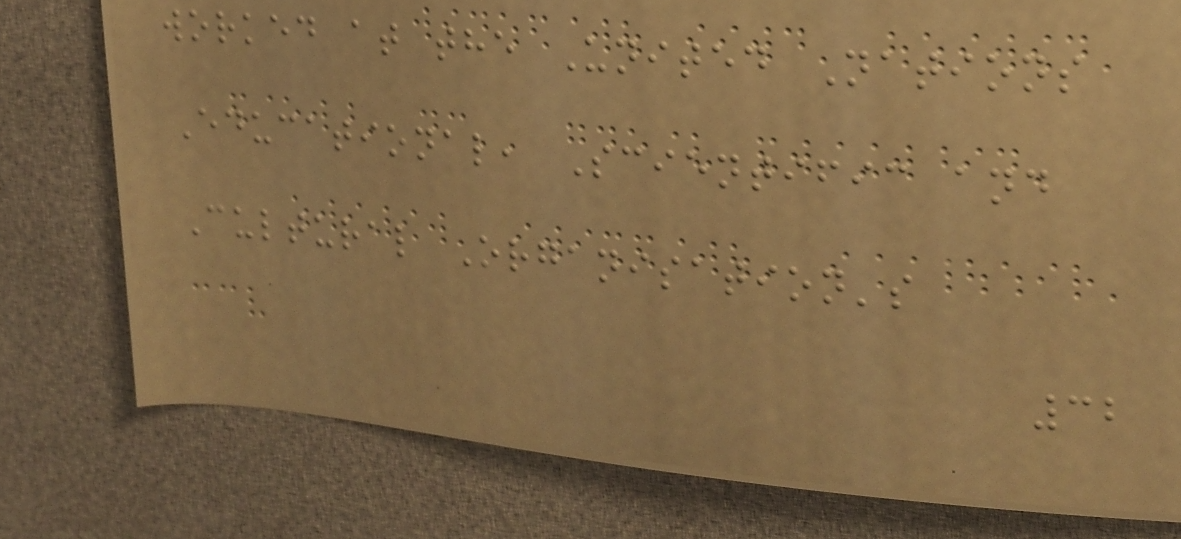worked at the United Nations
Educational, Scientific and
Cultural Organisation's
32
